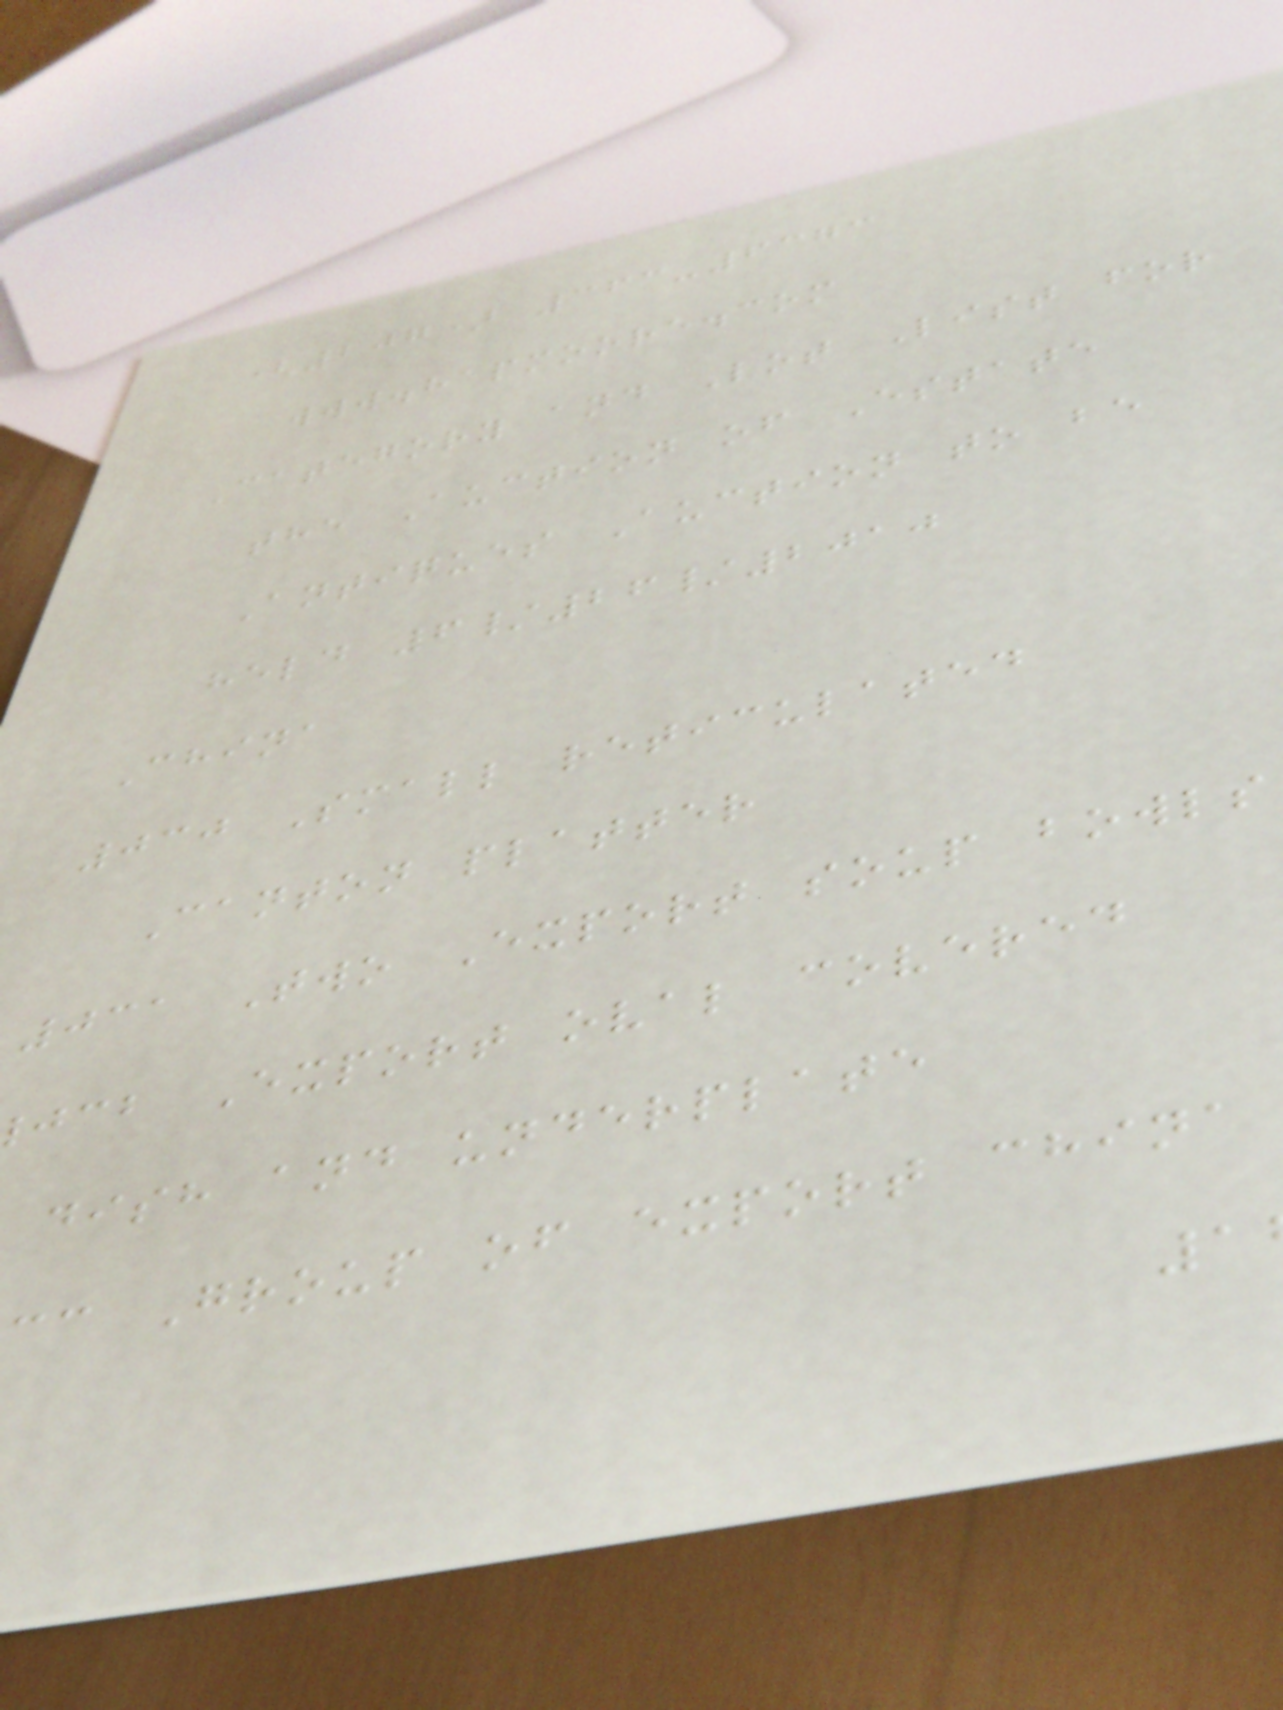(207) 363-6373
www.hapmoore.com
Category and Lot List for
the Auction of Estate
Antiques Auction to be
held 6/26/2010
China
030 Small reticulated
Canton platter
031 Two Export soup bowls
jcb Export oval covered
dish and underplate
cc Group of export china
